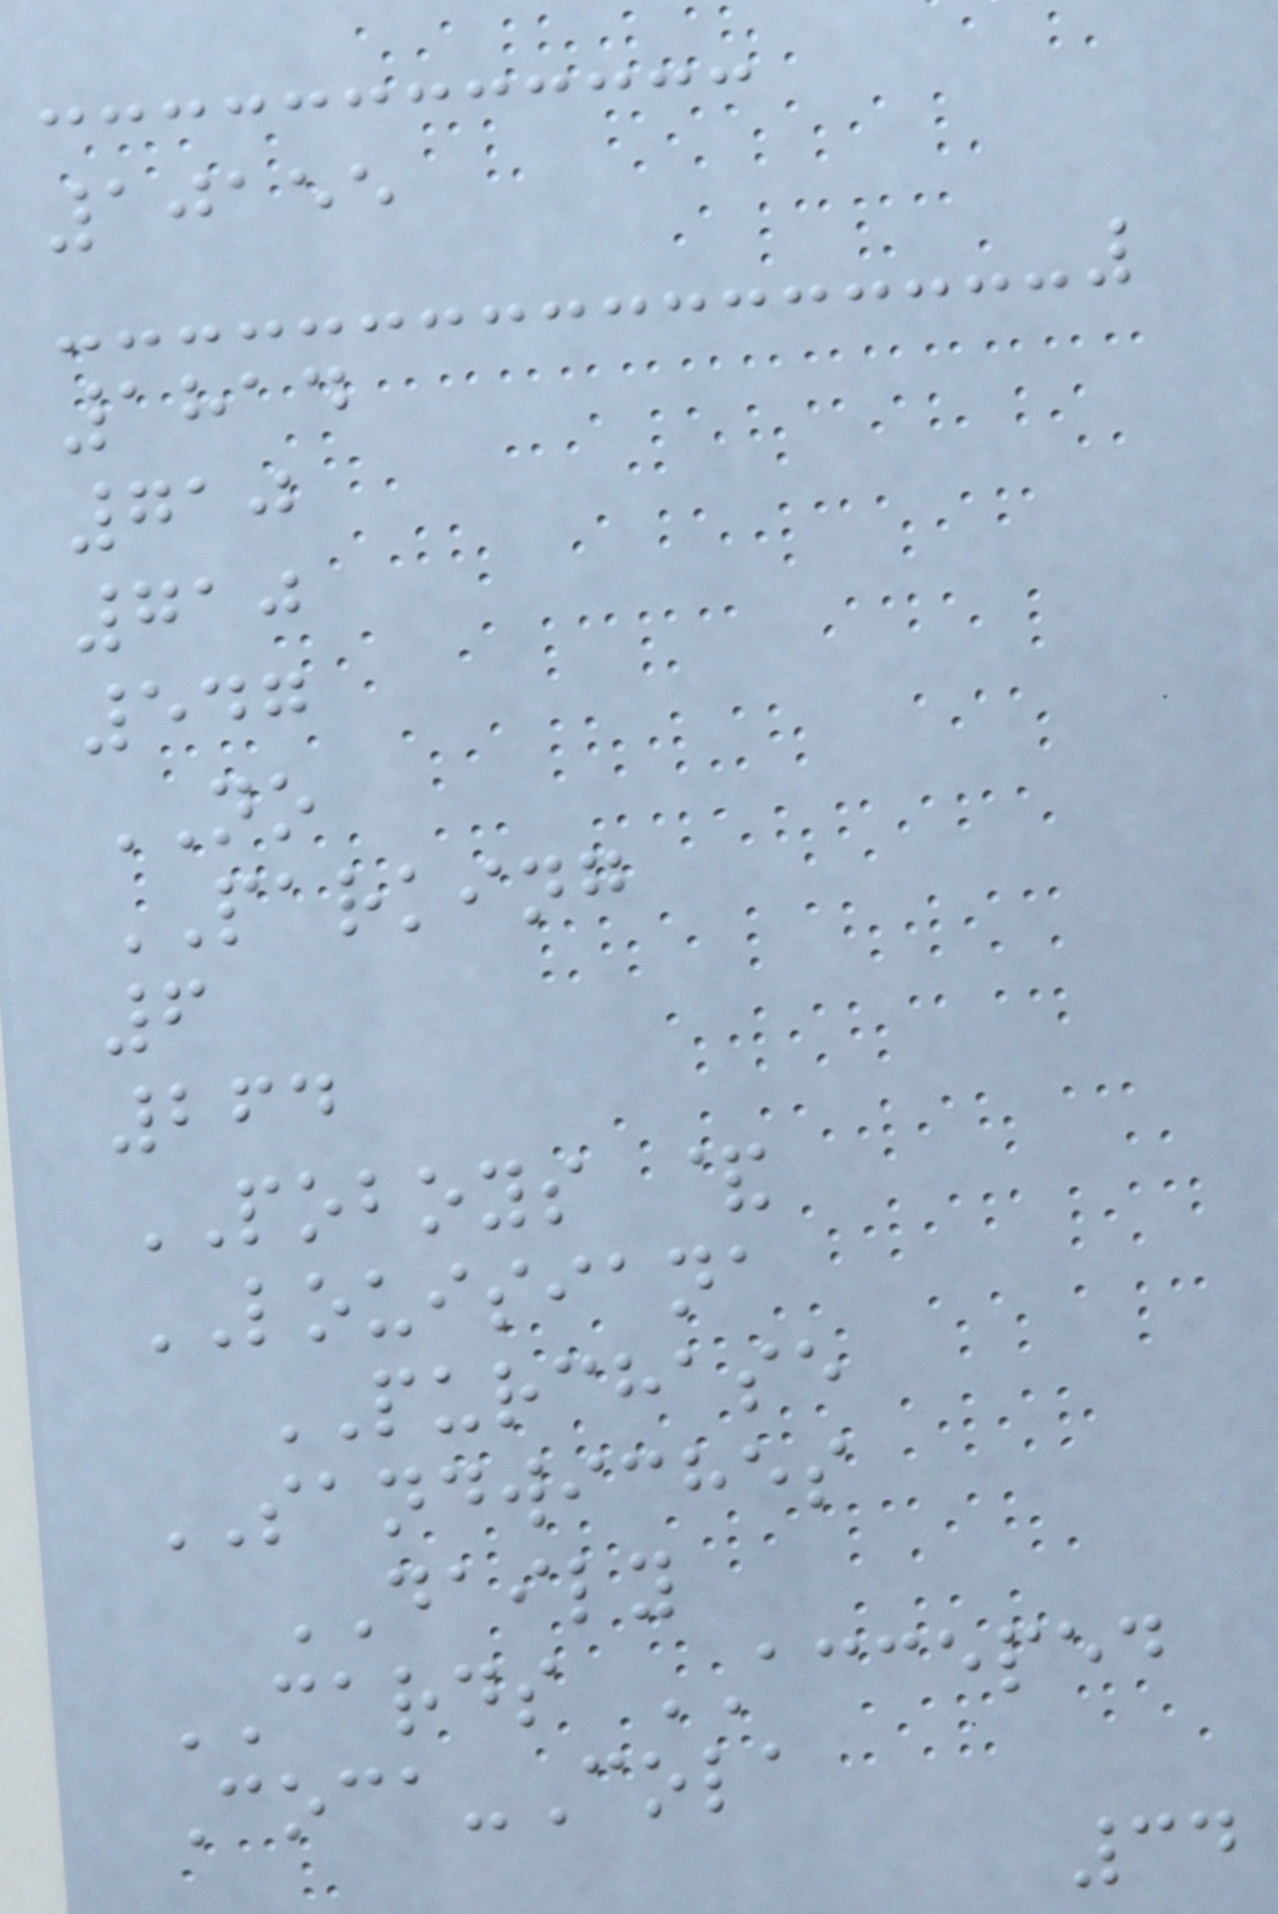10155
1814
710
710
547
NO
PARKING
6
264
POBOYS &
LOUISIANA
PURCHASE
SANDWICHES
DAILY
CARDS ACCEPED
Coca-Cola
34
